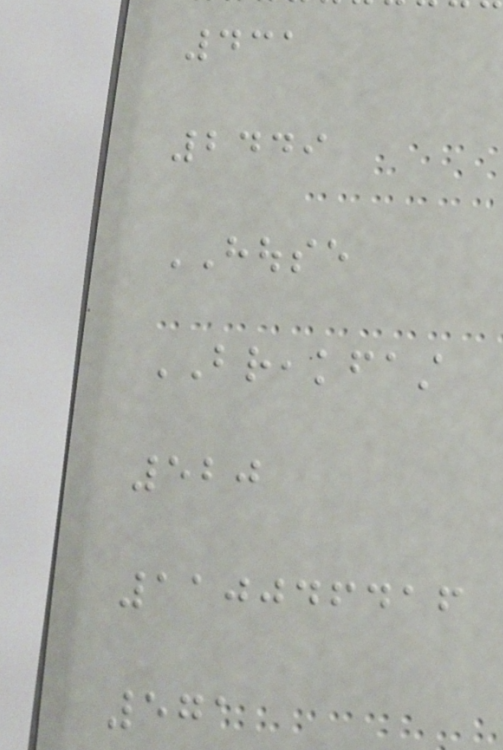431
2449
HOUSE
BREAKFAST
520
110046416
571
